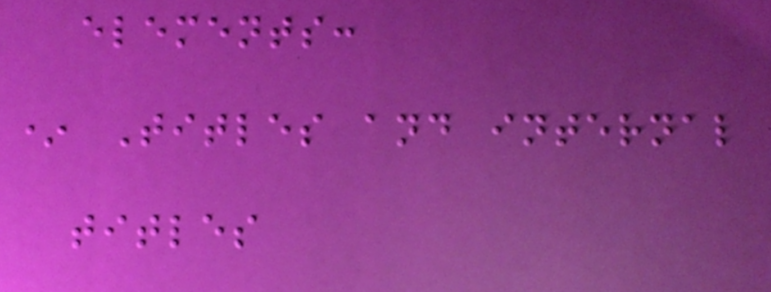elements:
* Titles and internal
titles
